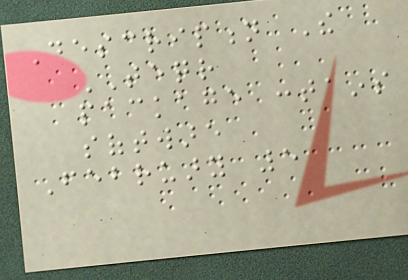Description The
TEQR
package contains
software
February 5
